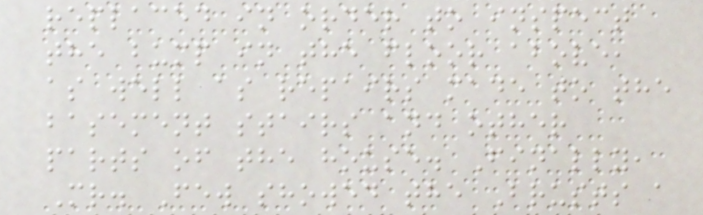replaced in order to inspect
the bump in the floor above,
as well as repairs made to the
basement stairs and other
parts of the house. Finally,
Mr. Few showed the Brusts a
